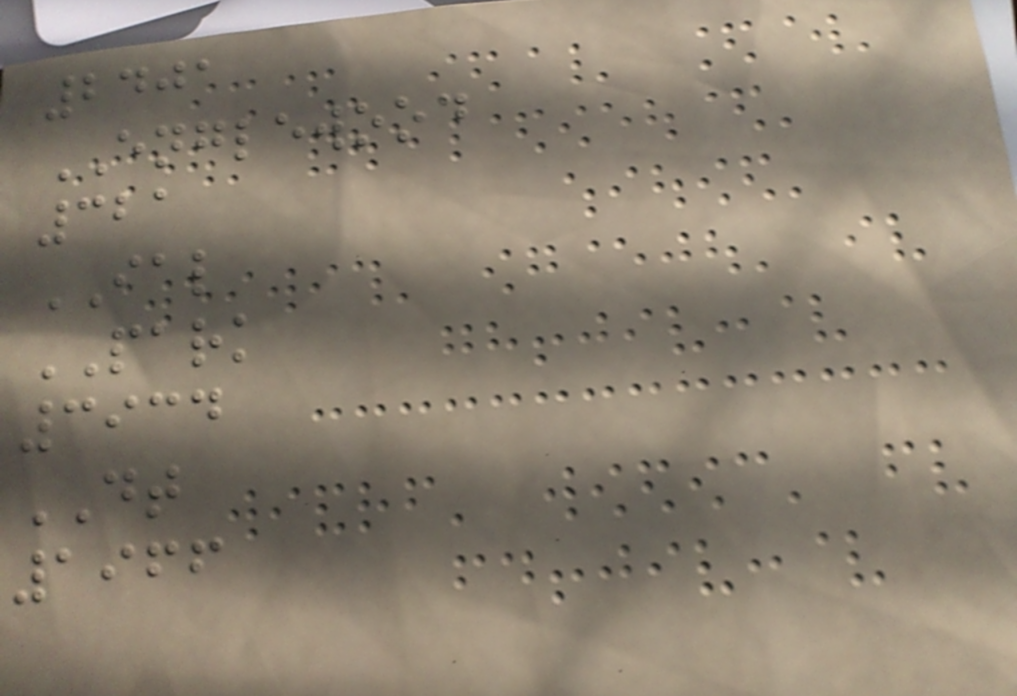2401
ENGLEWOOD
321
IAL
PARK
3934
DT
1966
